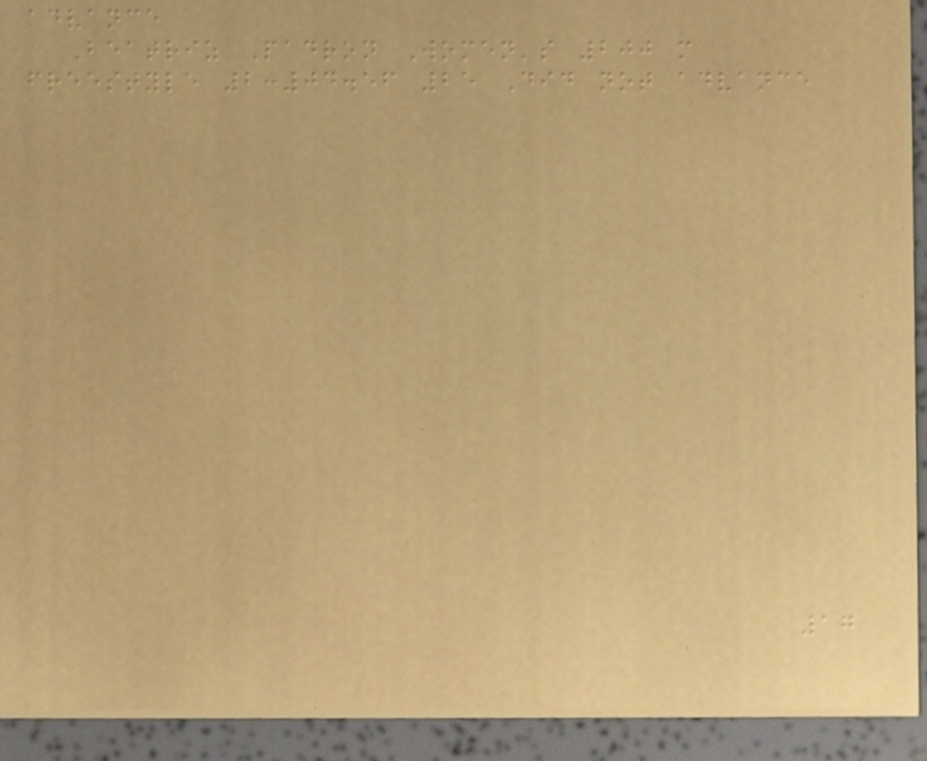advance
Beatriz Padron Women's 200 m
freestyle 2:04.56 25 Did not advance
17
